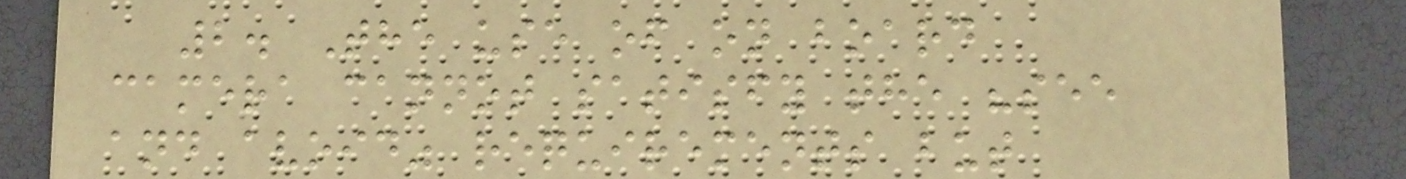2. The use of on board
camera cannot satisfy the "see
and avoid" requirements but
